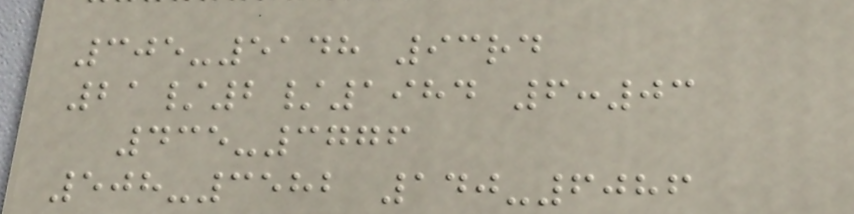305-5148 93rd
21/2/1984 6:03
435-3776
508-3582 140-6086
